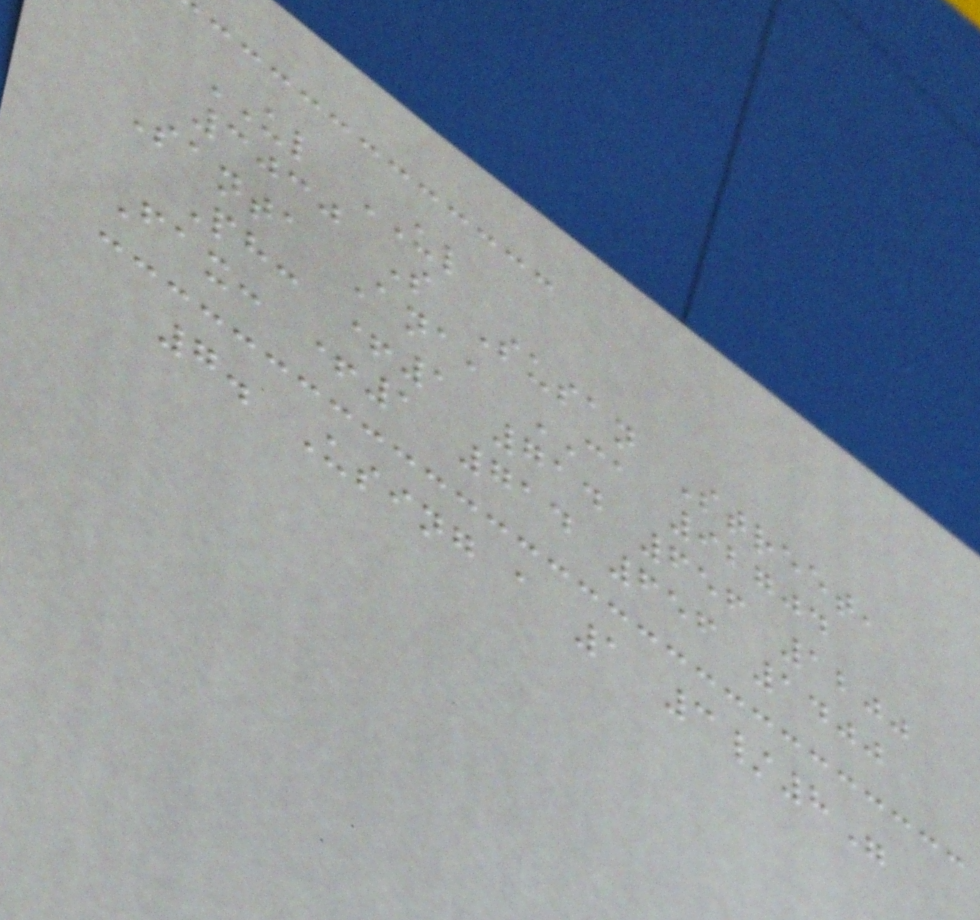UL UL
3030 S Susan Street,
Santa Ana, CA 92704
Ph: +1 714 656 1200
Fax: +1 714 656 1400
7. Using a 1 3/8"
